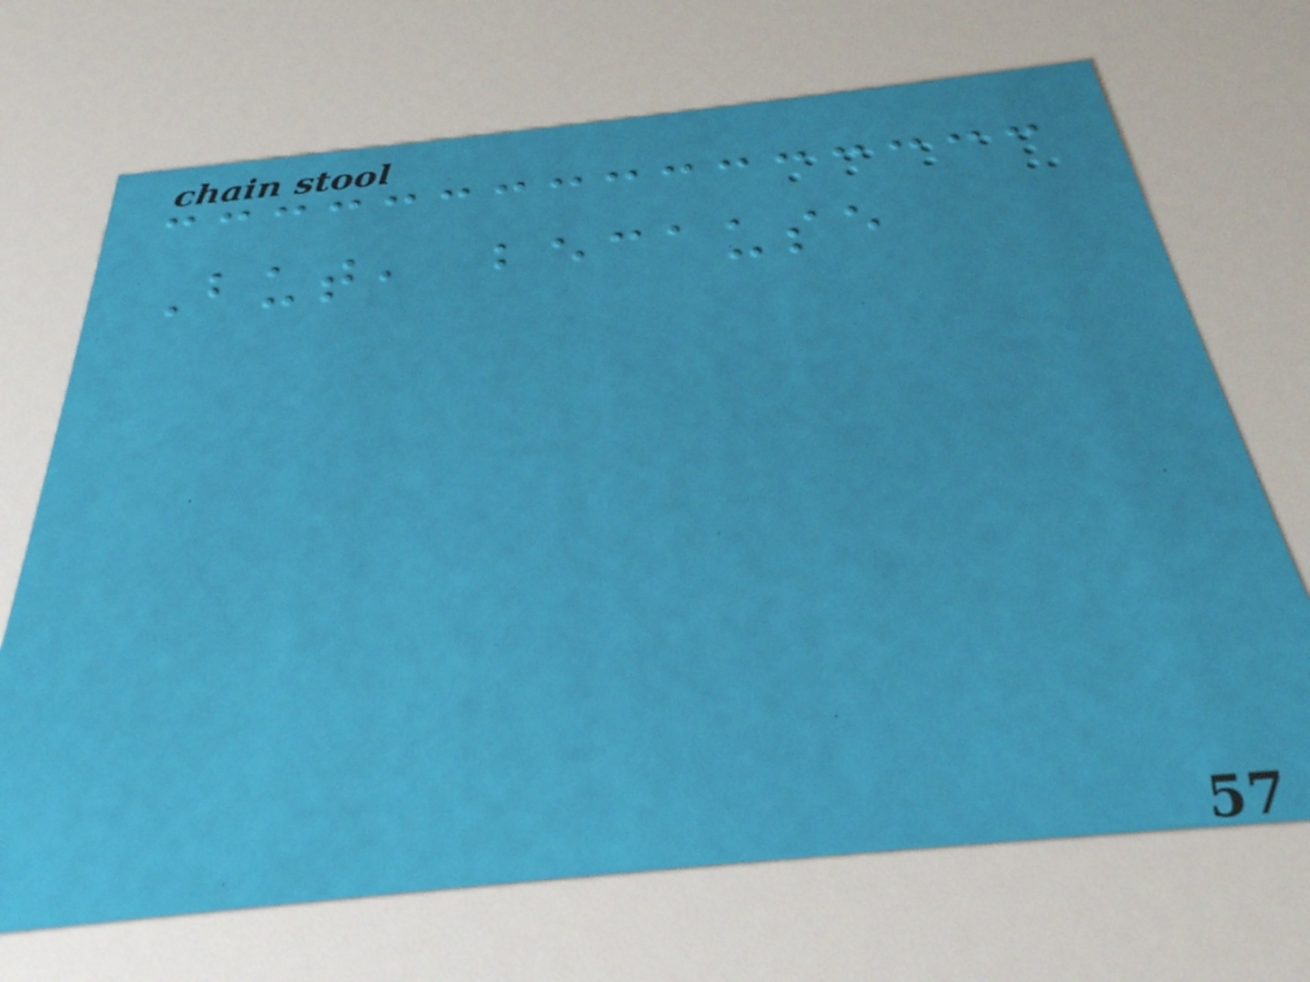But, because
